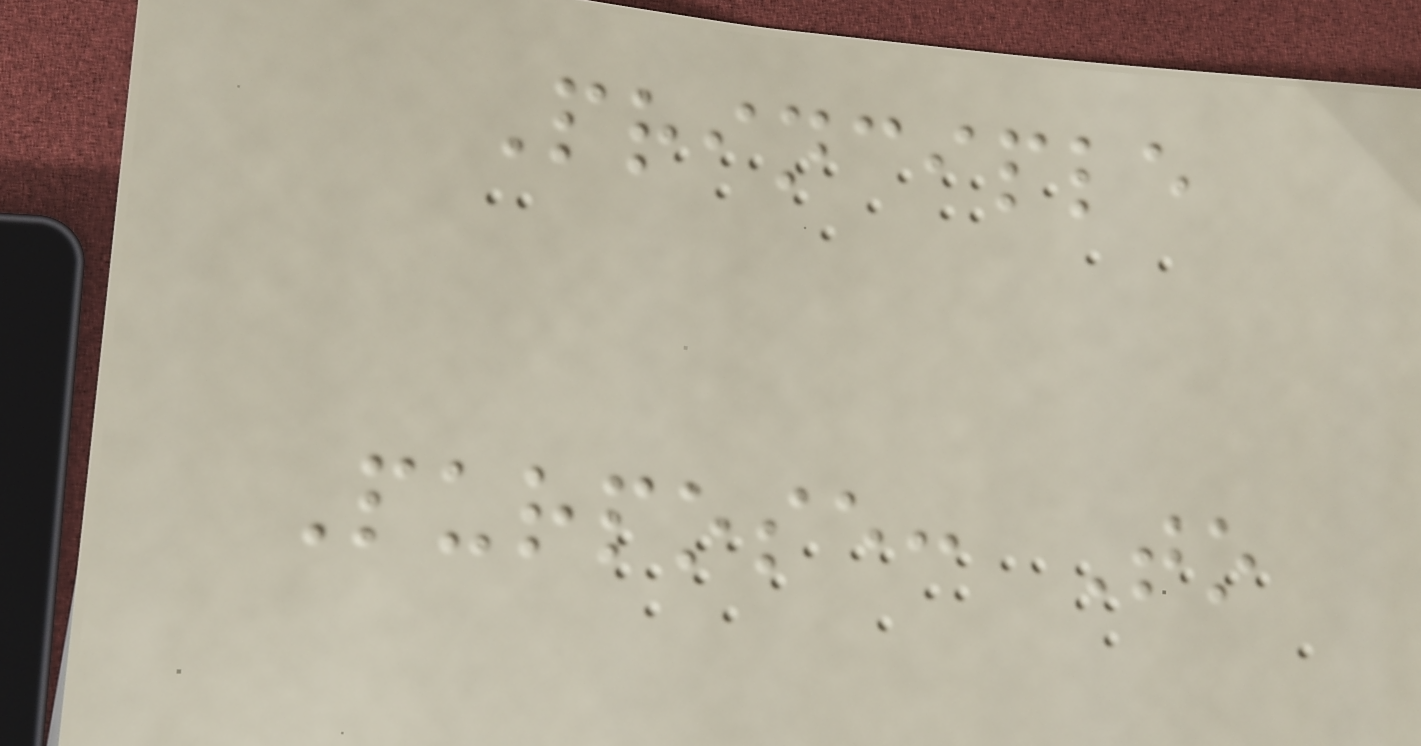Principle
Purpose: To
